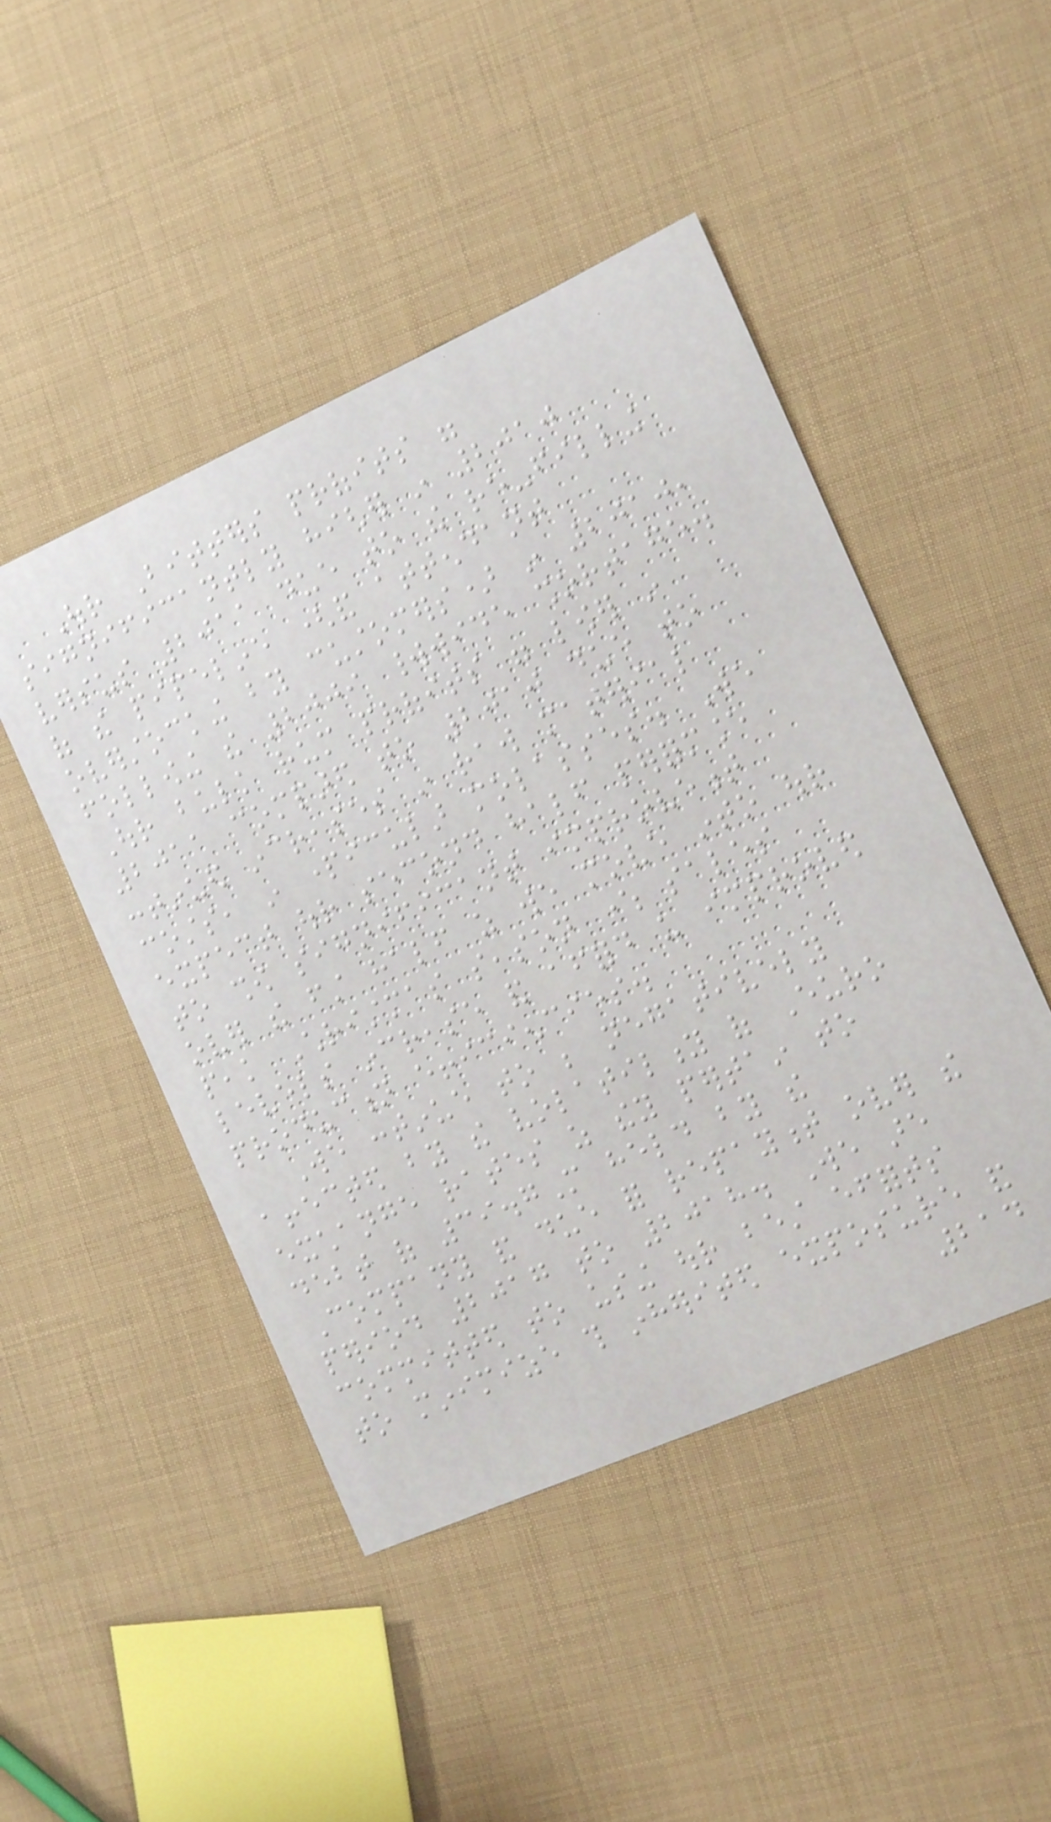Our Bitters profits were
significantly higher in 2010
versus 2011 due to the re-filling
of the pipeline (and attendant
overstocking by customers) in 2010,
following the 2009 worldwide shortage.
Our bulk rum profits were lower in
2011 compared to 2010 due to
continued increases in raw material
costs, in particular molasses. We
expect our second half performance
to show significant improvement
over the first half as we move into our
peak Christmas season where sales
levels increase and afford us improved
production efficiencies.
We continue to be negatively
affected by the volatility of Euro
exchange rates as they pertain to
debt of 39.7M held by the
Company and due for repayment over the
period 2017 to 2018. We are
committed to using our best efforts
to minimize this inherited exposure and
214
